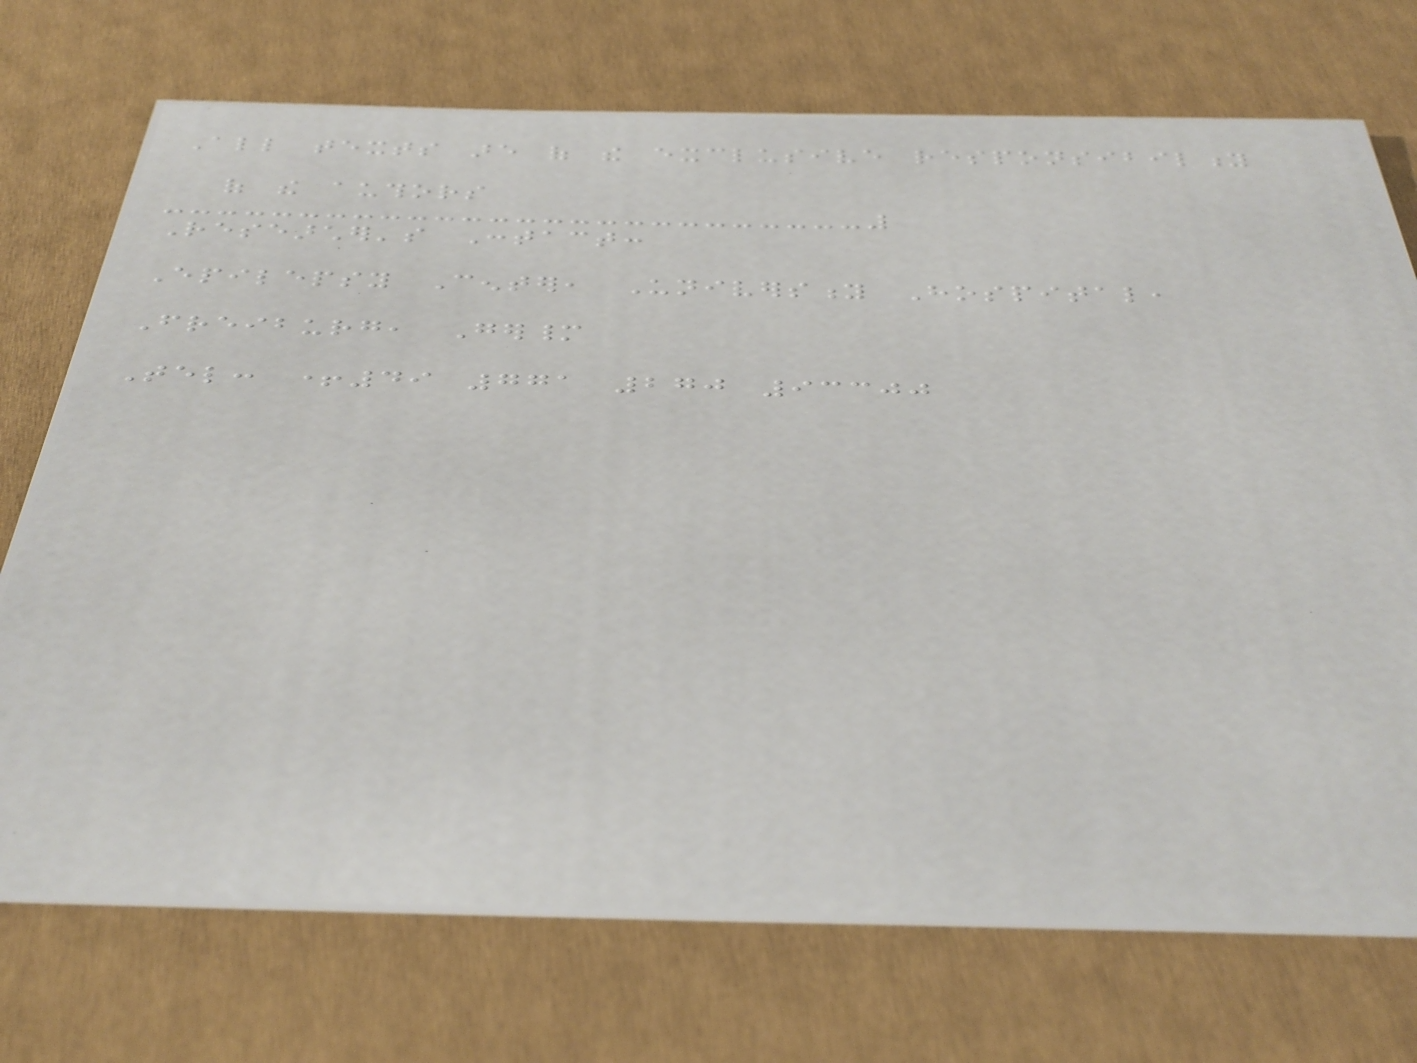All texts are of the exclusive responsibility
of the authors
Researcher's Contact:
Epilepsy Center, University Hospital,
Freiburg, Germany
Tel: +49 771 270 93300
